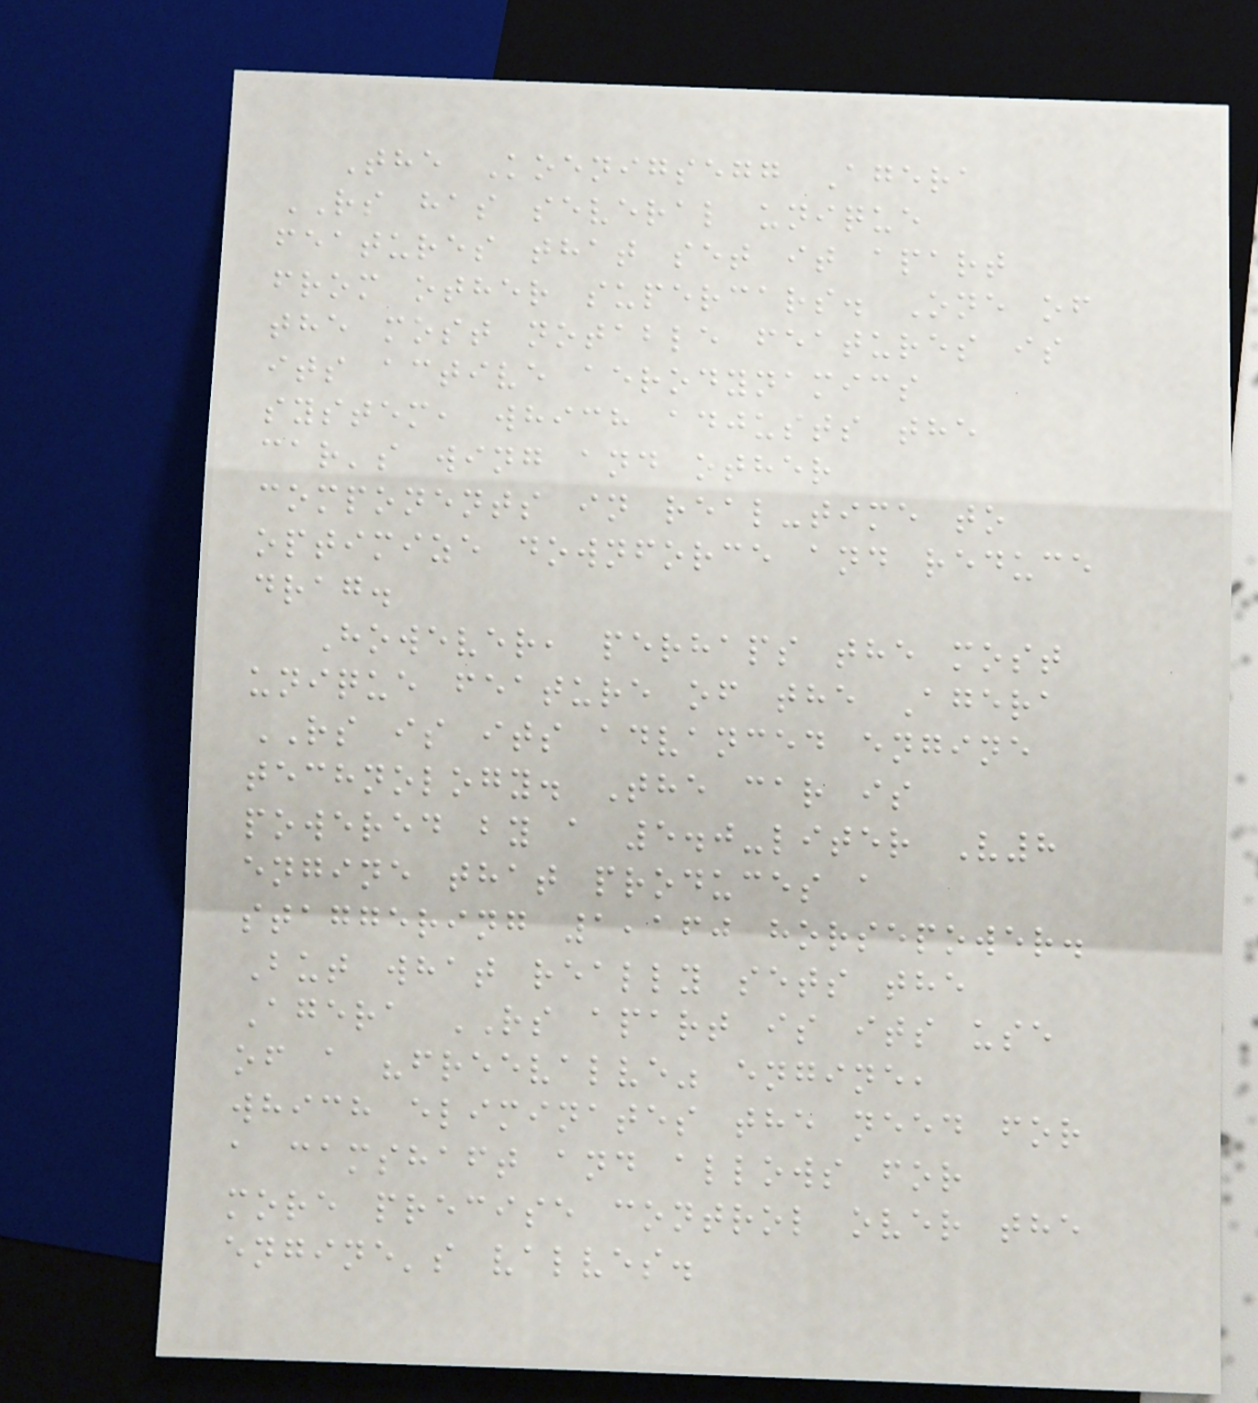The Koenigsegg Agera
RS has several unique
features that set it apart
from other supercars. One of
the most notable features is
its active aerodynamics
system, which adjusts the
car's wing and other
components in real-time to
optimize downforce and reduce
drag.
However, perhaps the most
unique feature of the Agera
RS is its advanced engine
technology. The car is
powered by a 5.0-liter V8
engine that produces a
staggering 1,160 horsepower.
But what really sets the
Agera RS apart is its use
of a "freevalve" engine,
which eliminates the need for
a camshaft and allows for
more precise control over the
engine's valves.
